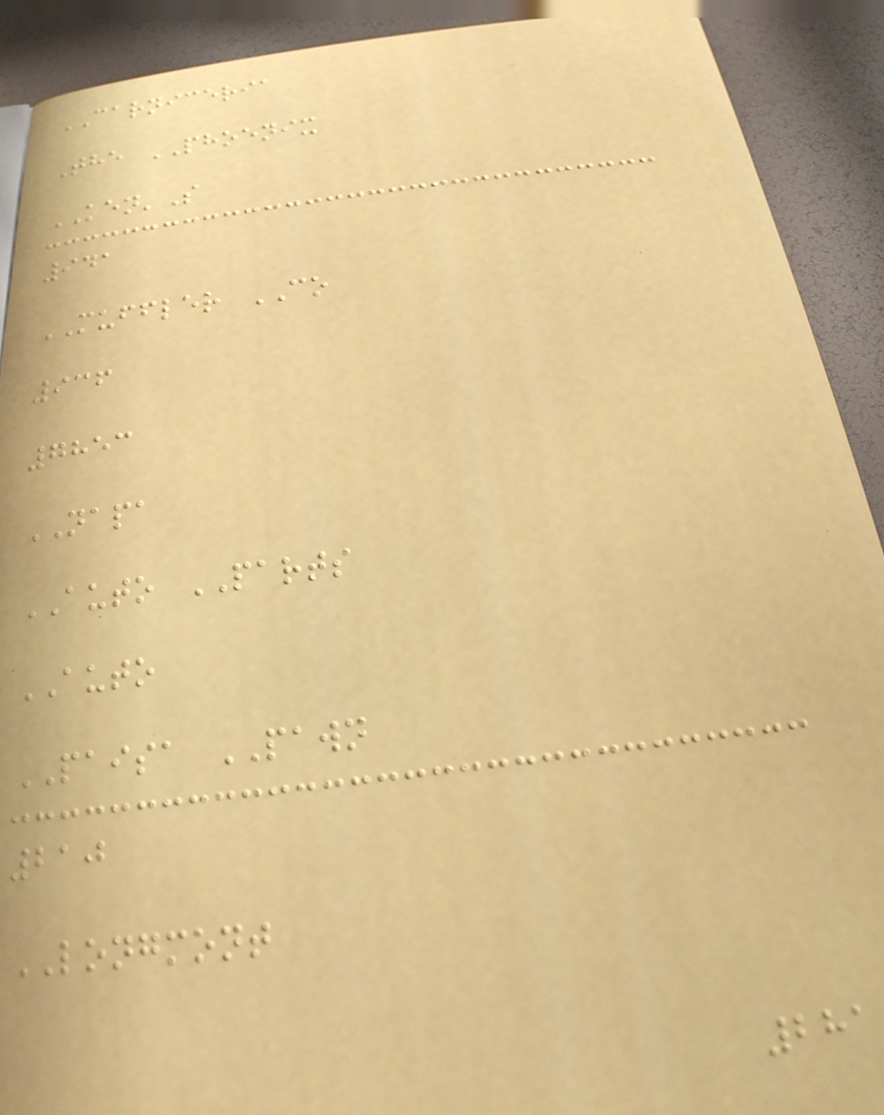CARNICERIA
The PHOENIX
KEN'S
941
MUFFLER CO
936
7853
NAPA
AUTO PARTS
AUTO
PAISA PAWN
210
LONGMONT
281
